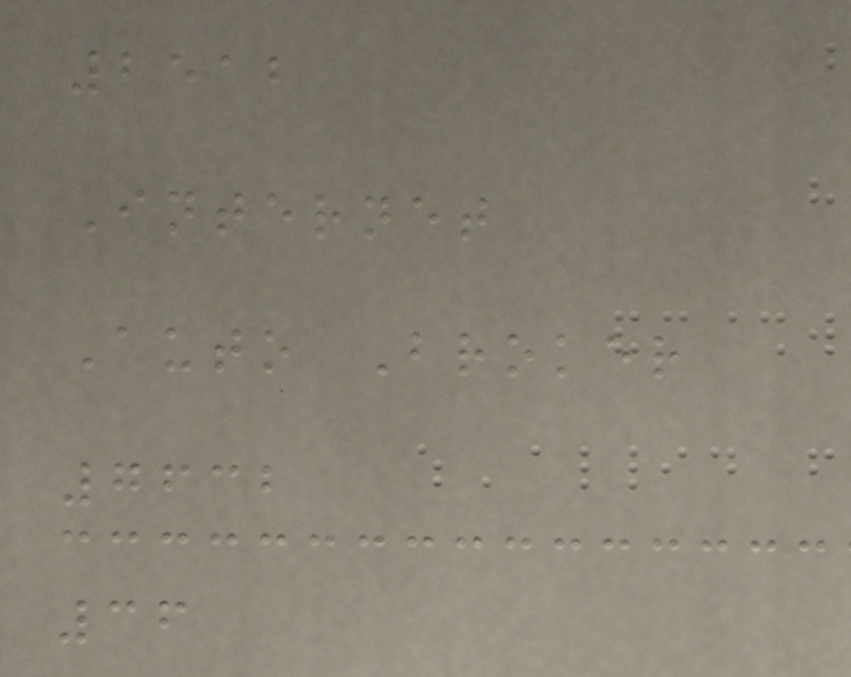2512
Internet
Auto Broker
7632
36
